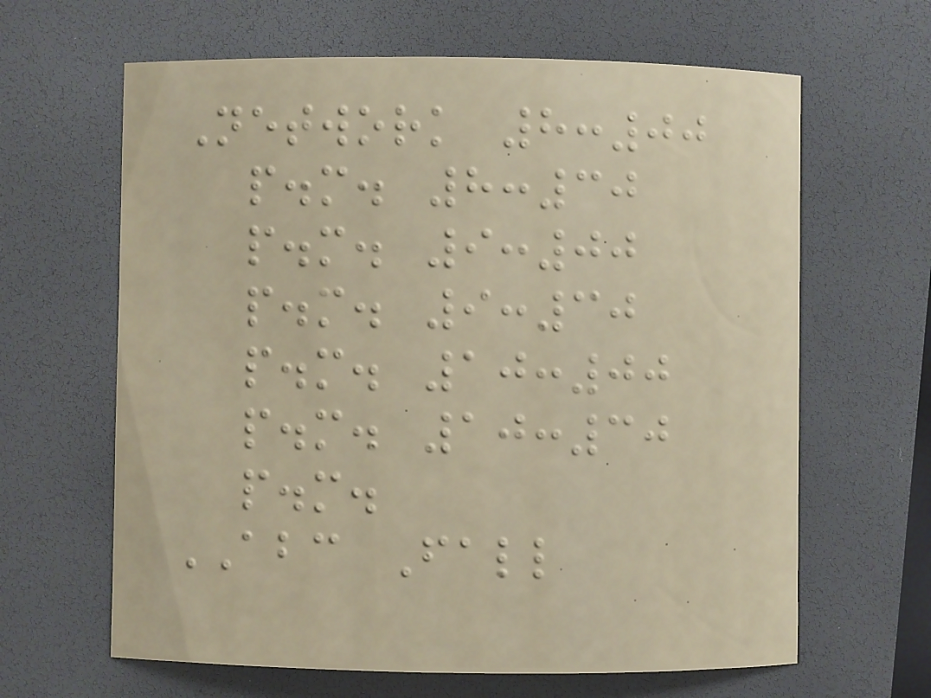Network 8:00
p.m. 8:30
p.m. 9:00
p.m. 9:30
p.m. 10:00
p.m. 10:30
p.m.
ABC Fall
